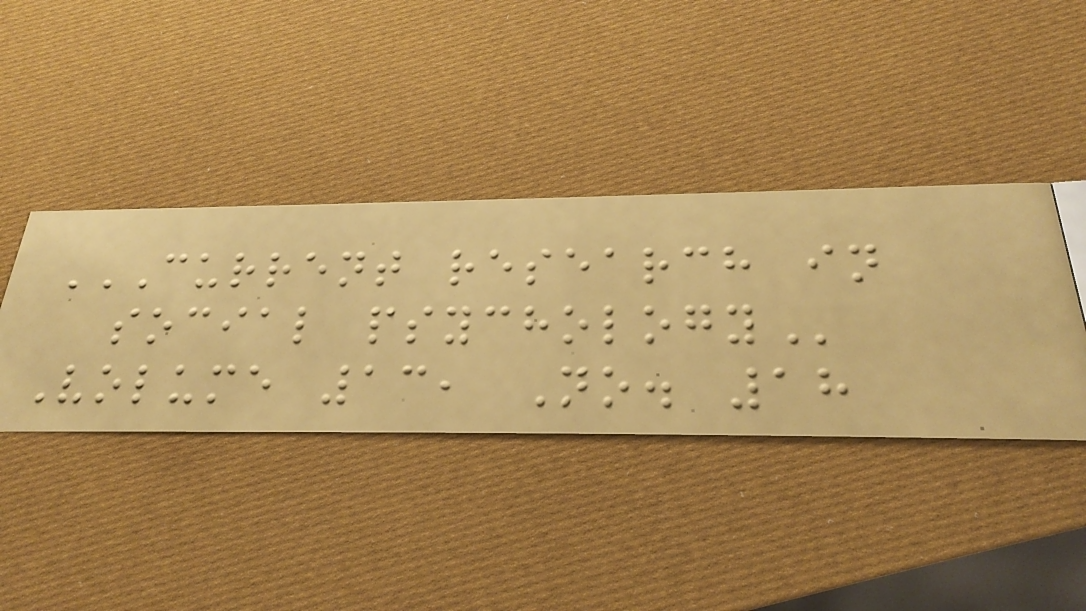CURRENT RESEARCH IN
SOCIAL PSYCHOLOGY
Volume 13, No. 18
